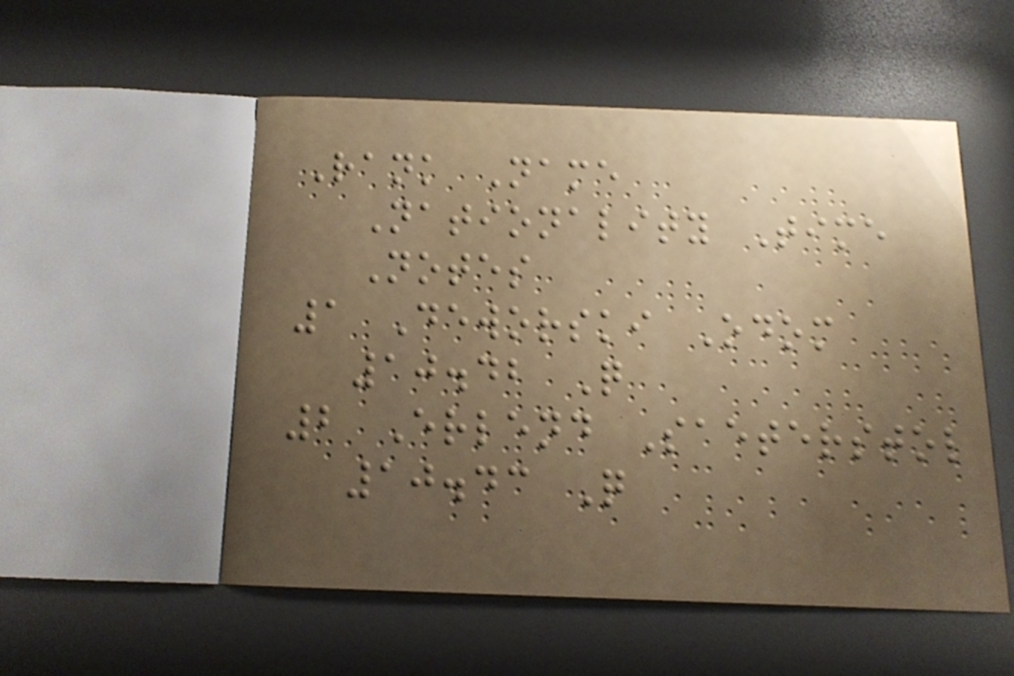Rank Name
Nationality Time
Notes
1 Deworski Odom
10.42 Q
2 Erlend Saeterstol
10.43 Q
